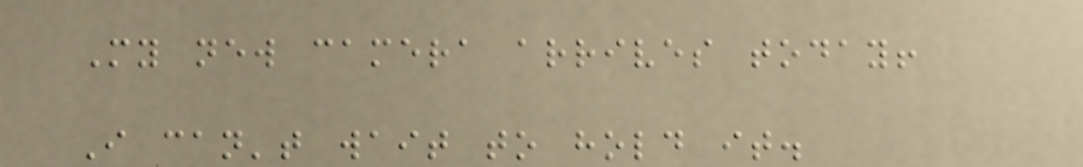My new camera arrives today!
I can't wait to hold it.
